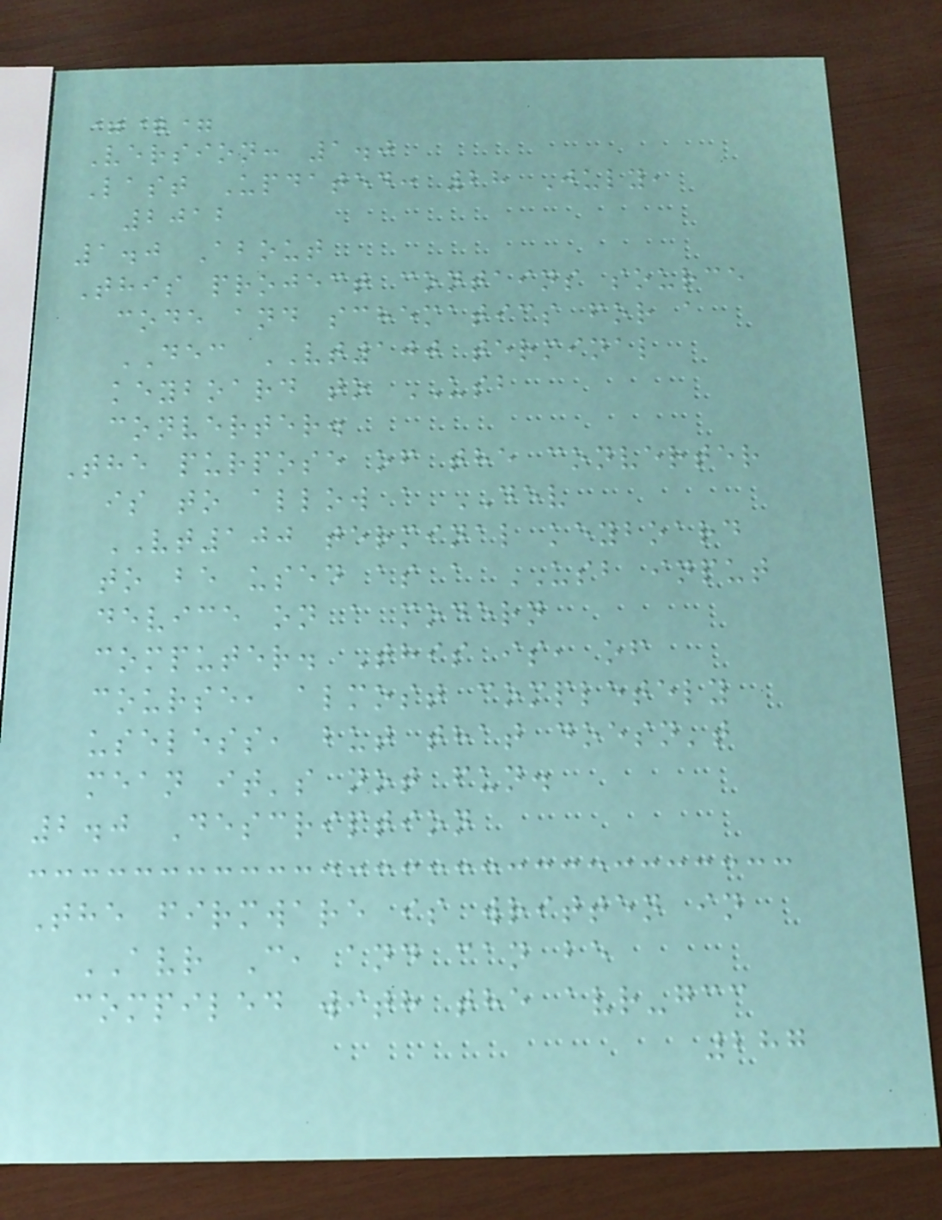===
Version: 1.0
Last Updated: 28 July,
2012
1.0 About
This project contains source
code and schematics for a
DEC VT100 terminal
keyboard to USB
converter.
The purpose of the converter
is to allow a DEV
VT100 terminal keyboard
to be used as a USB input
device on a modern
computer. This is, of
course, almost completely
useless, but that doesn't
mean it's not fun.
2.0 Description
The firmware is written in
AVR C, and can be
compiled with the avr-gcc
287
